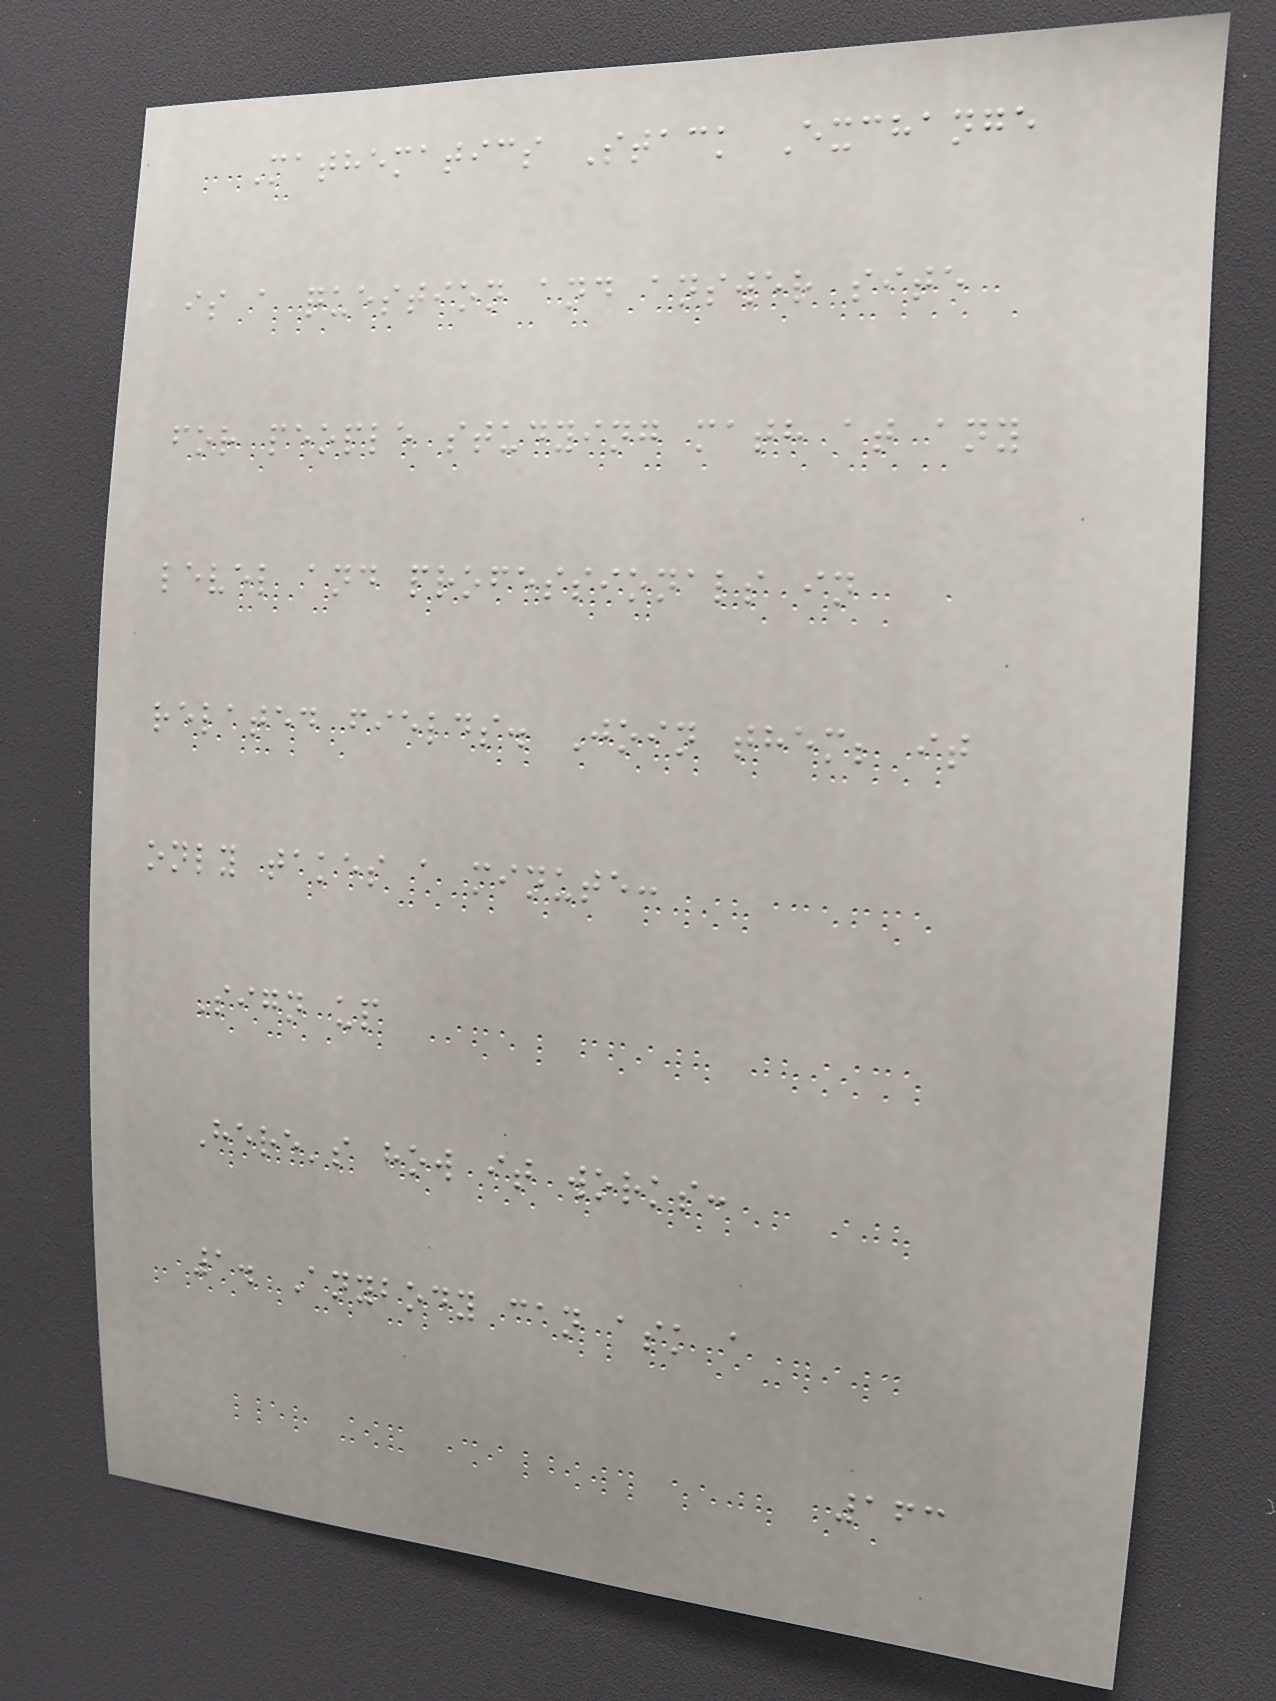Mathematics Stack Exchange
is a question and answer site
for people studying math at any
level and professionals in
related fields. Join them; it
only takes a minute:
Sign up
Here's how it works:
1. Anybody can ask a
163
